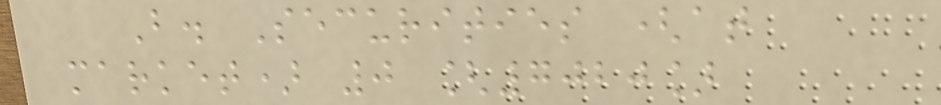B. Securities (at
market) 0 [7020]
